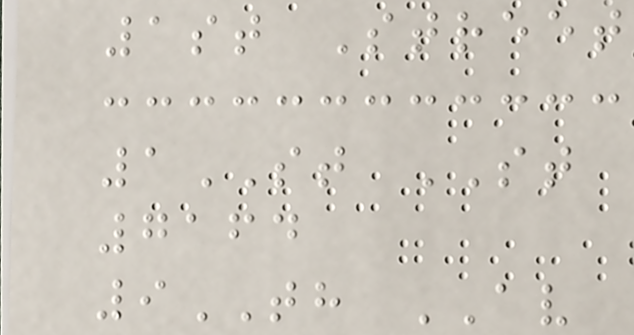1st Street
1ST ST
7164
9TH AV
